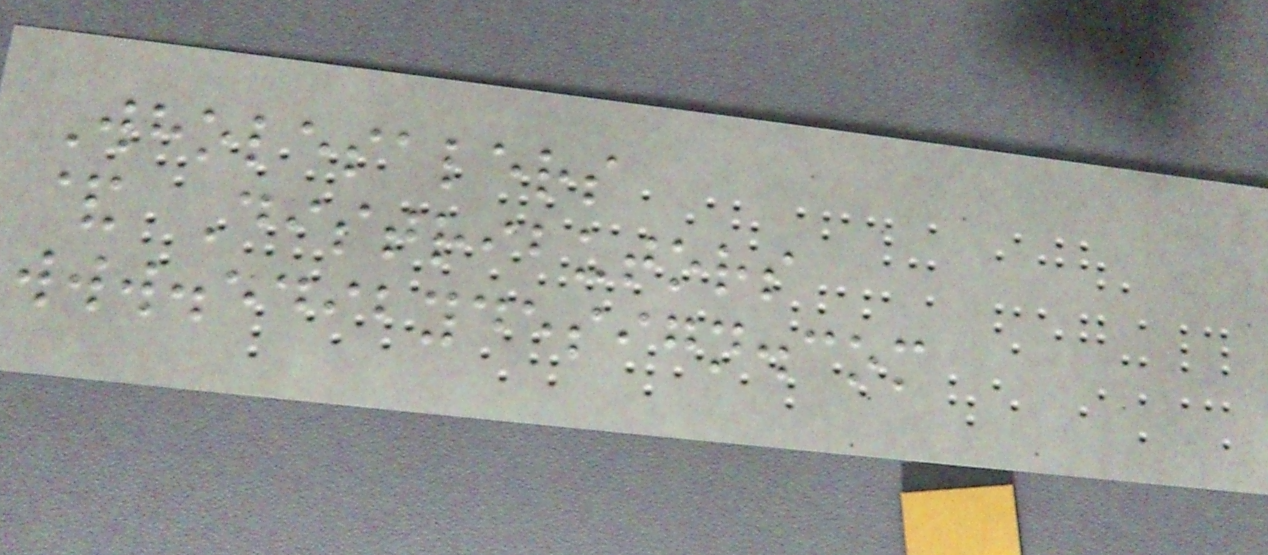Wholesalers
& Distributors
www.edibydesign.com
